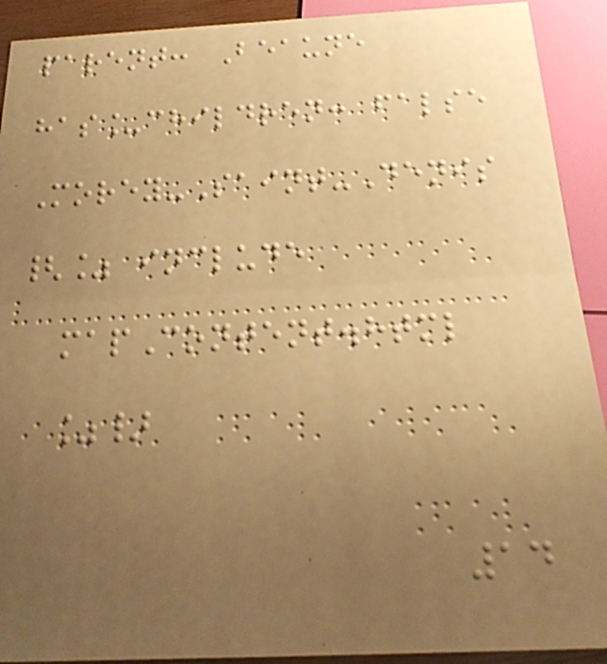parent: Beaune
has_children: false
Morey-Saint-Denis
{% include
mapContent.html
%}
14
